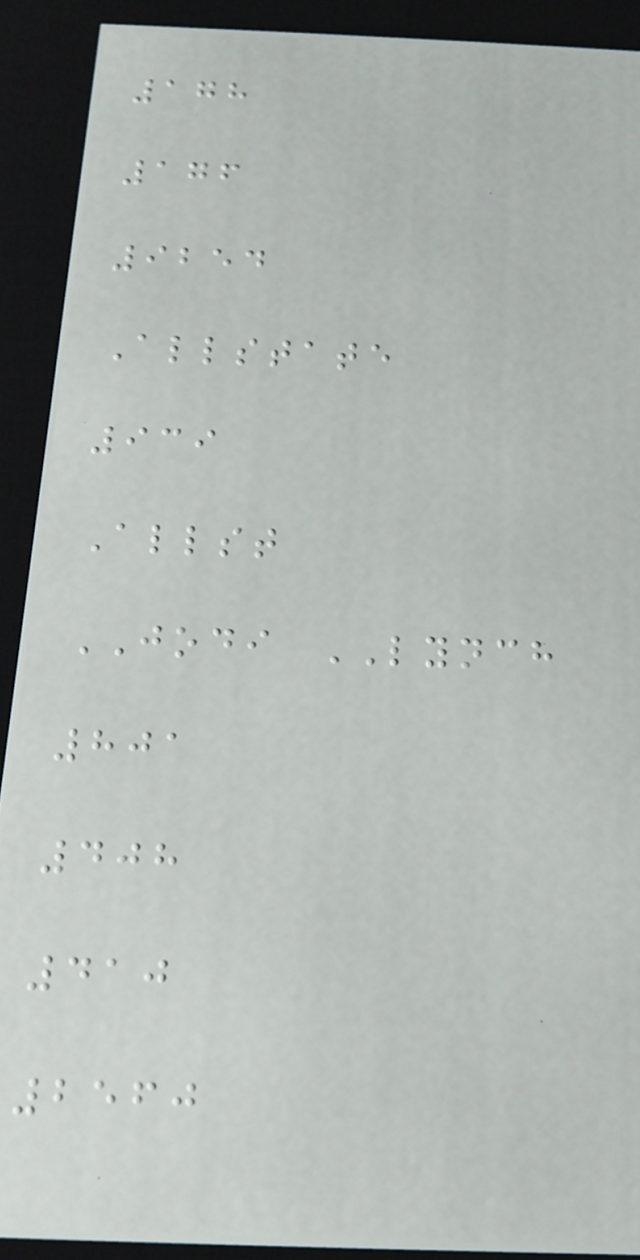178
176
9254
Allstate
939
Allst
JODI LYNCH
801
408
410
2560
